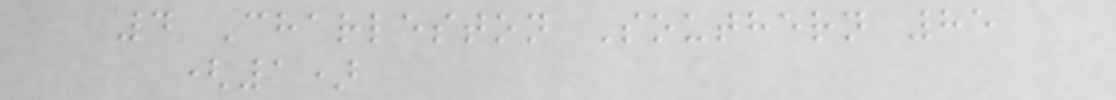4 Charleston Southern 85
(1)
